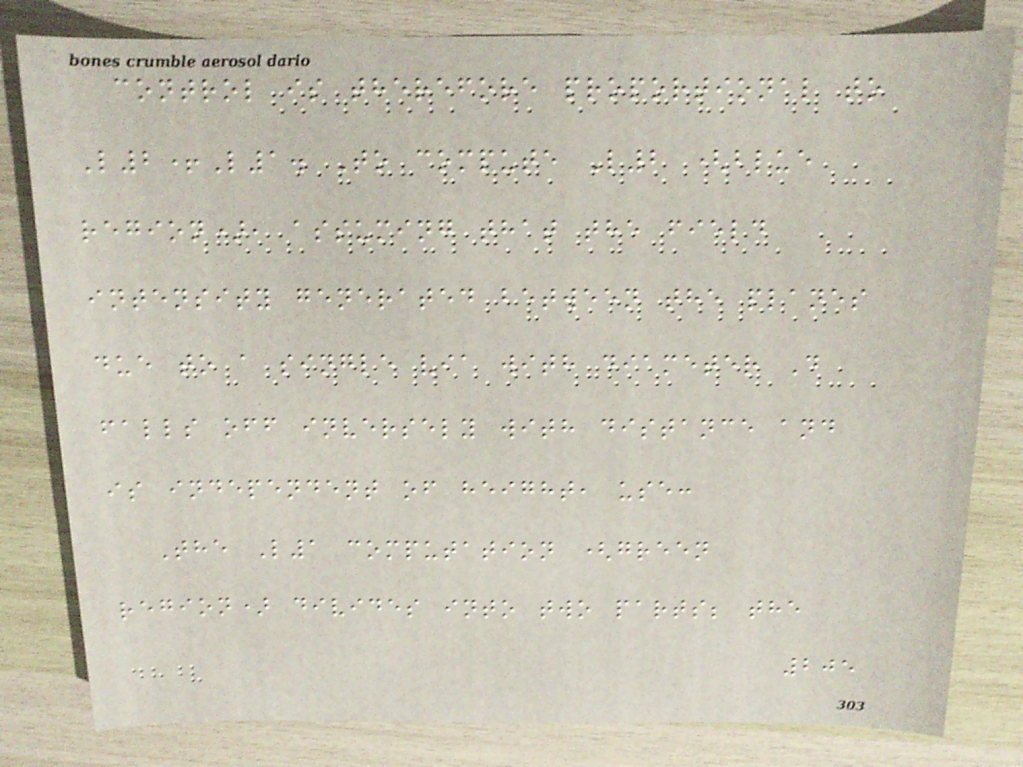control is therefore proportional to
L2+L1. To compute L2 (blue
region), assuming that the field
intensity generated between the planes
due to a single via with diameter D
falls off inversely with distance and
is independent of height, use:
The L1 computation (green
region) divides into two parts; the
205
